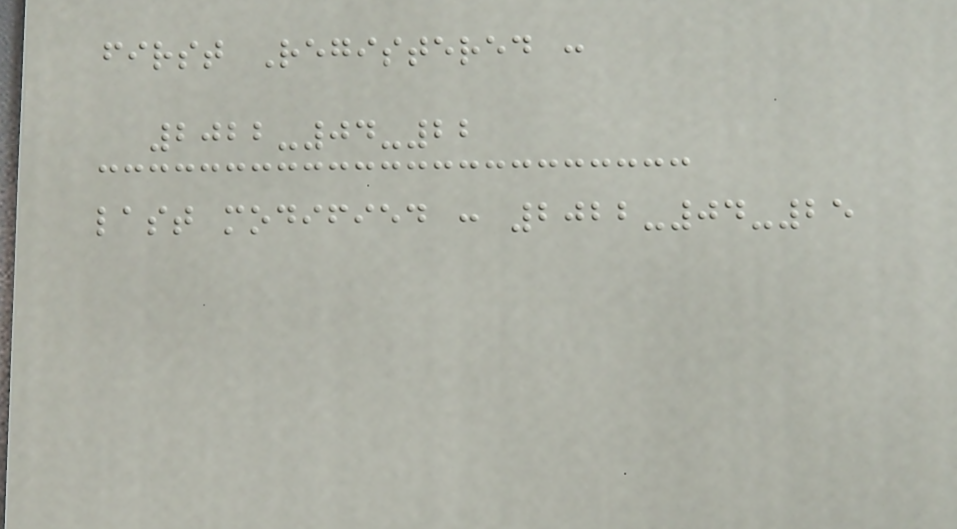first Registered :
2022-04-22
last modified : 2022-04-25
